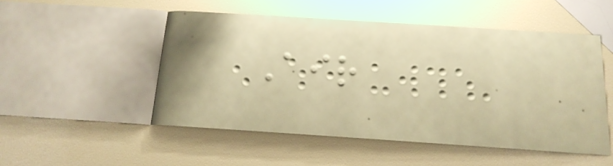Air
